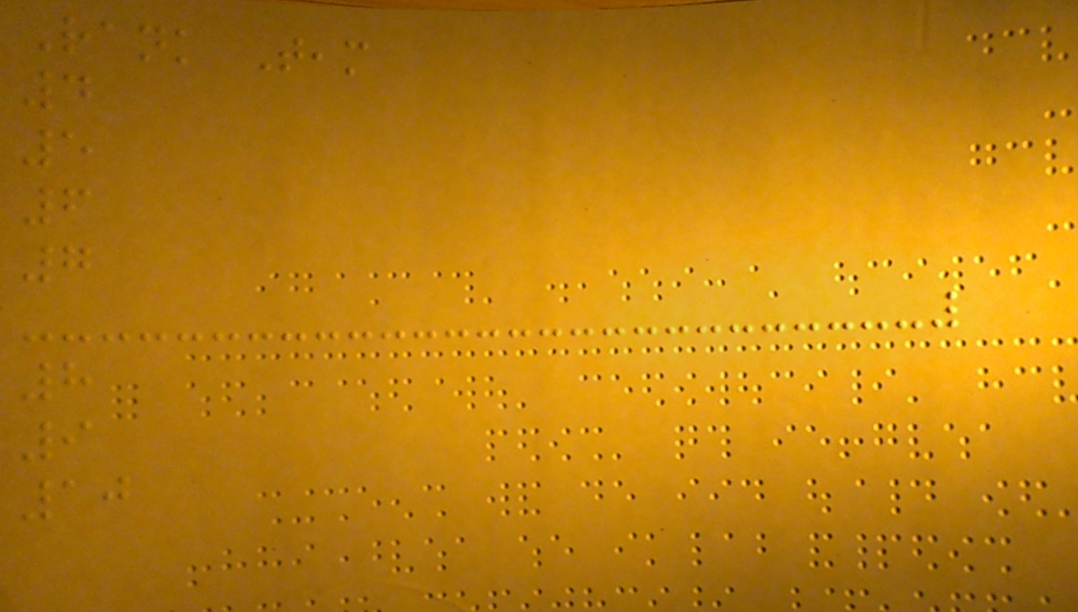Rank Team
4
5
6
7
8
9
10
